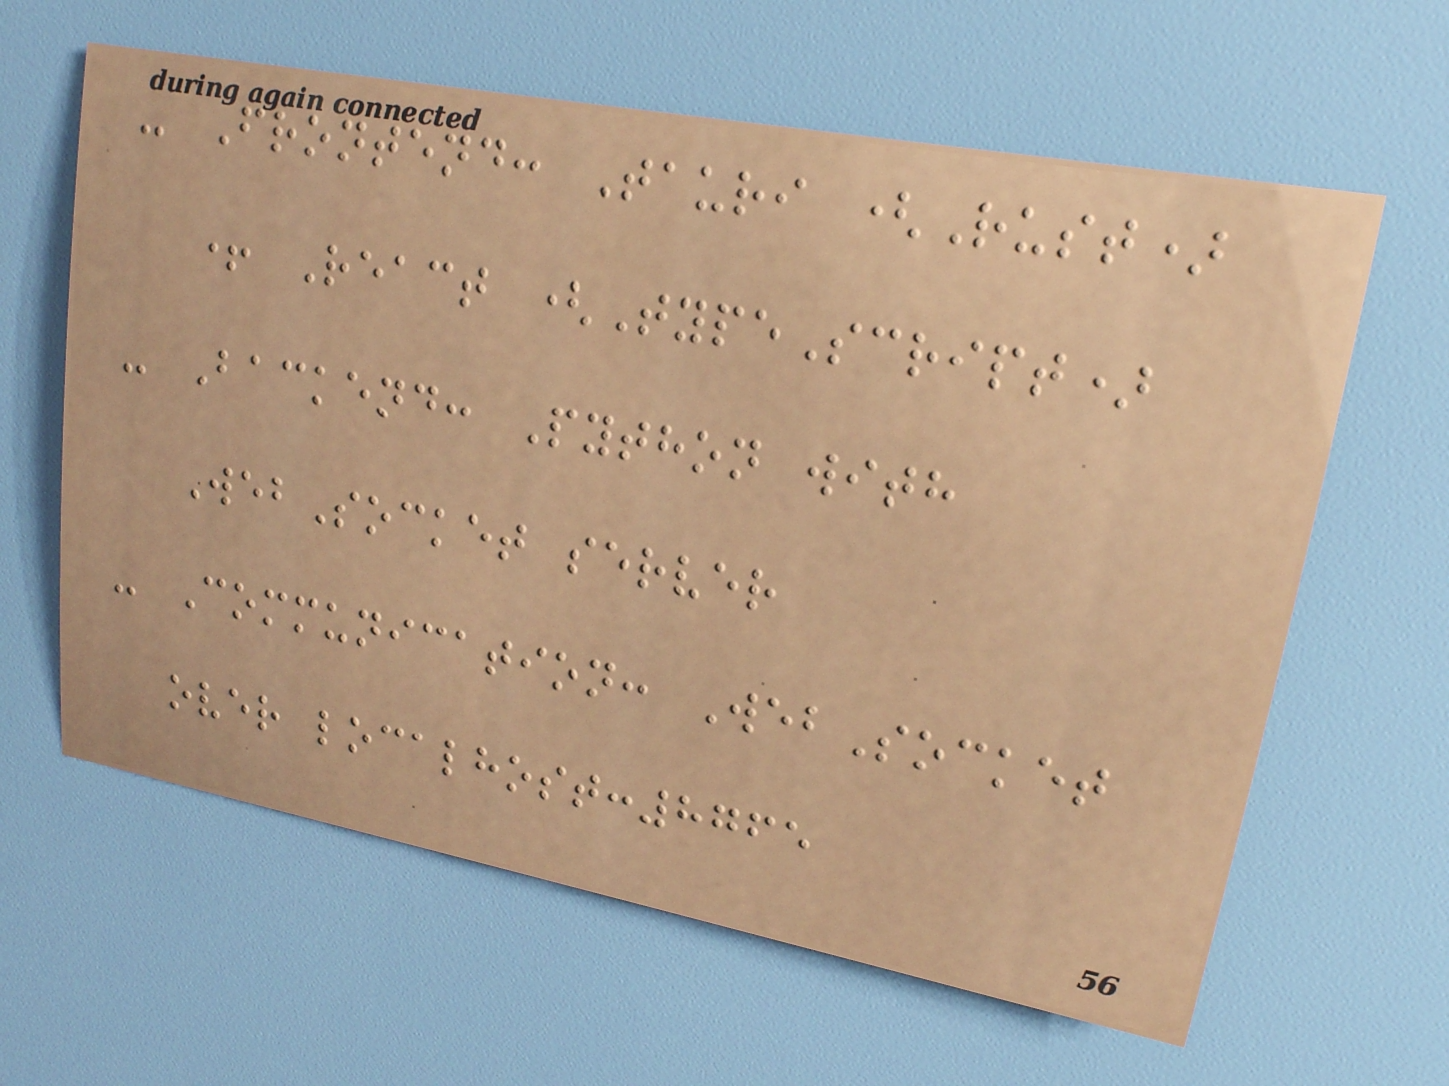- Frontend: Tauri (Rust)
+ React (TypeScript)
- Backend: Python with
WebSocket server
- Communication: WebSocket
over localhost:8765
